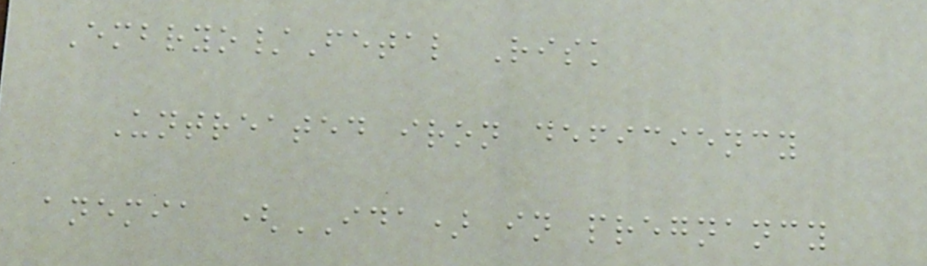Embryo/Fetal Risk
Untreated iron deficiency
anemia (IDA) in pregnancy
